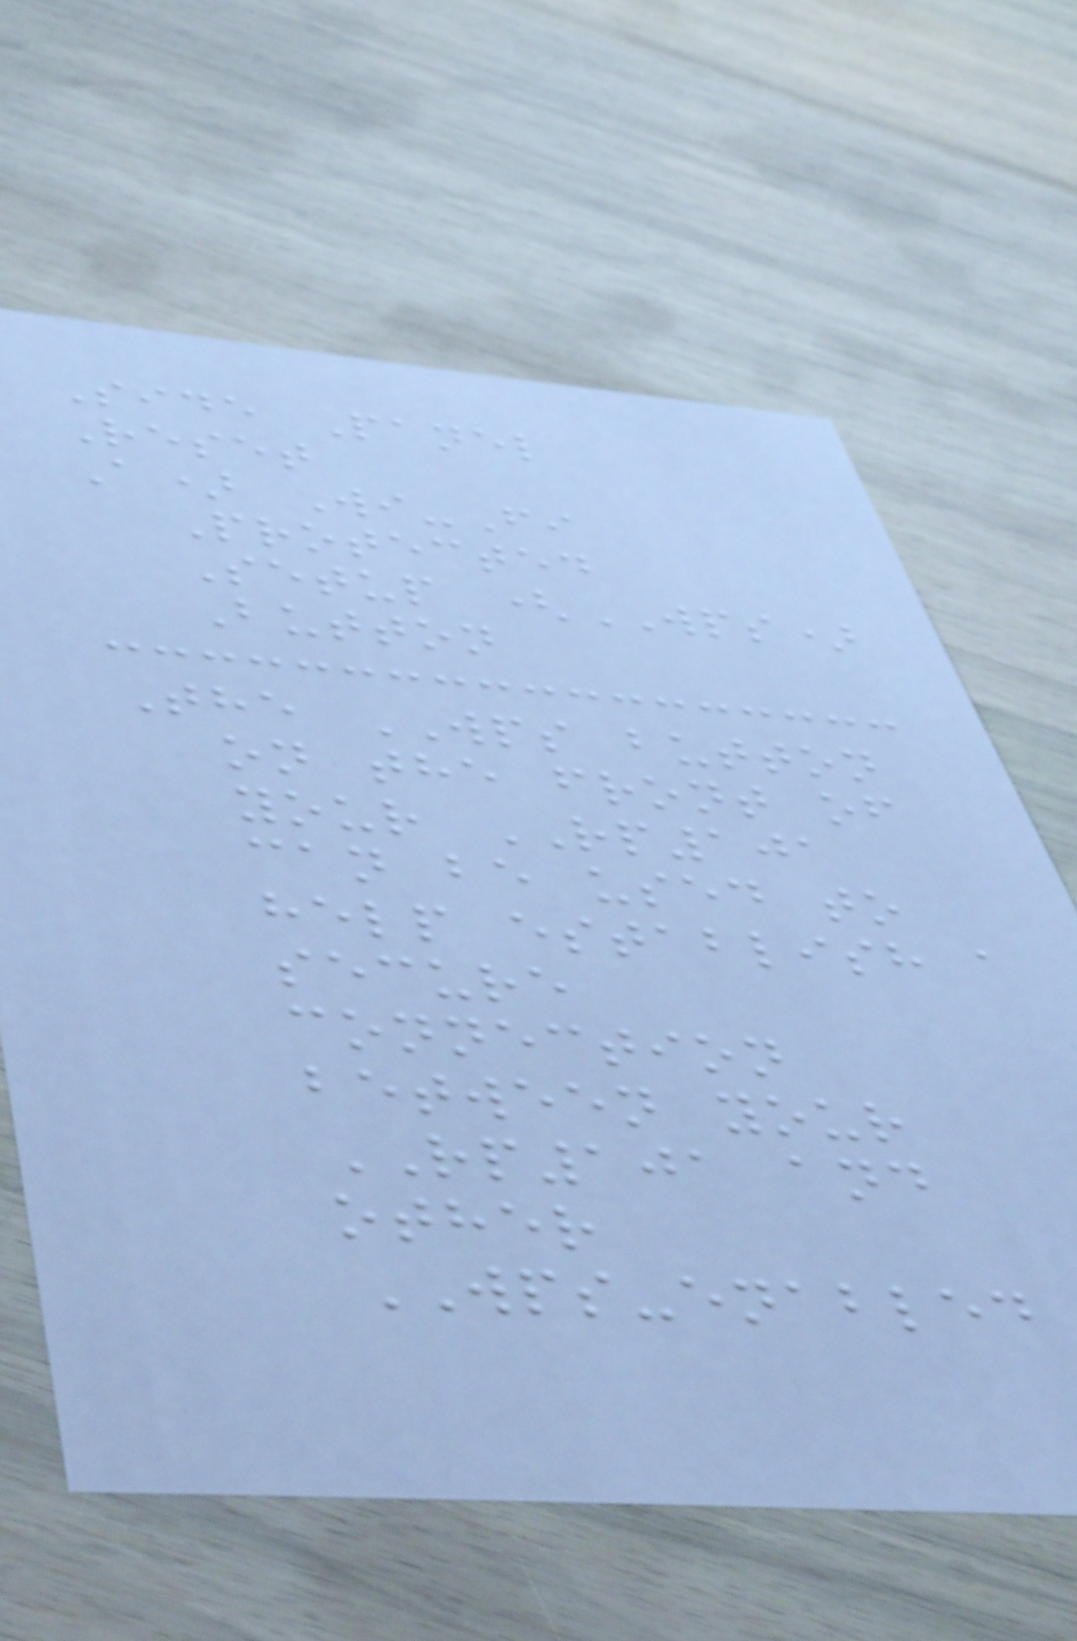Side Panel
Reset
A) Wi-Fi
Protected
Setup (WPS)
Button
The WPS button
on the front of
your RP101
can be used to
help establish a
secure
connection
between your
RP101 and
other
WPS-enabled
